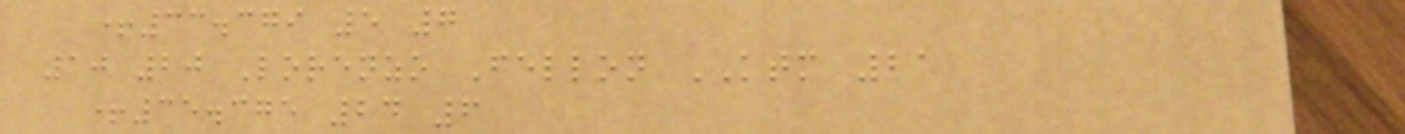+33.379 5 7
10 20 Lorenzo Fellon KTM 21
+35.375 24 6
